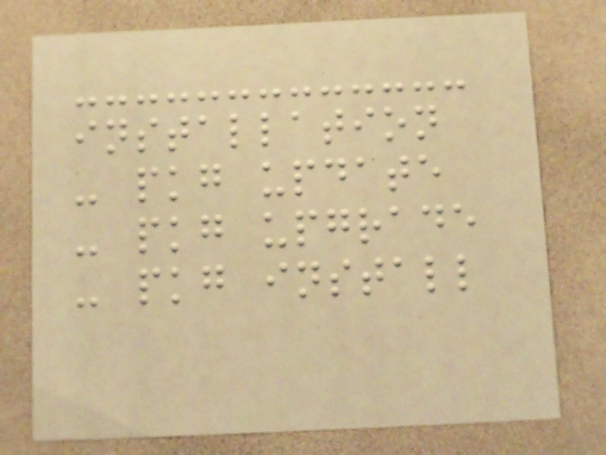installation
- pkg update
- pkg upgrade
- pkg install
